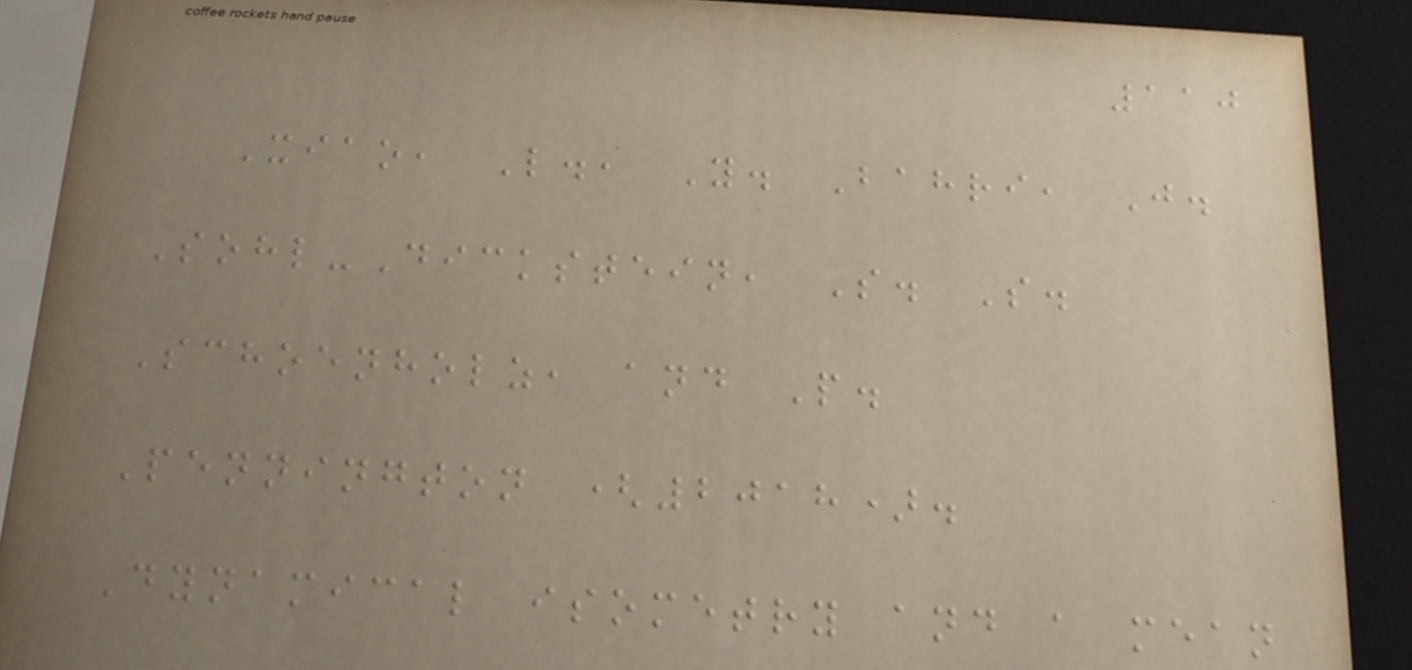110
Xiao, L., Y. Bahri, J.
Sohl-Dickstein, S. S.
Schoenholz, and P.
Pennington (2018).
Dynamical isometry and a mean
